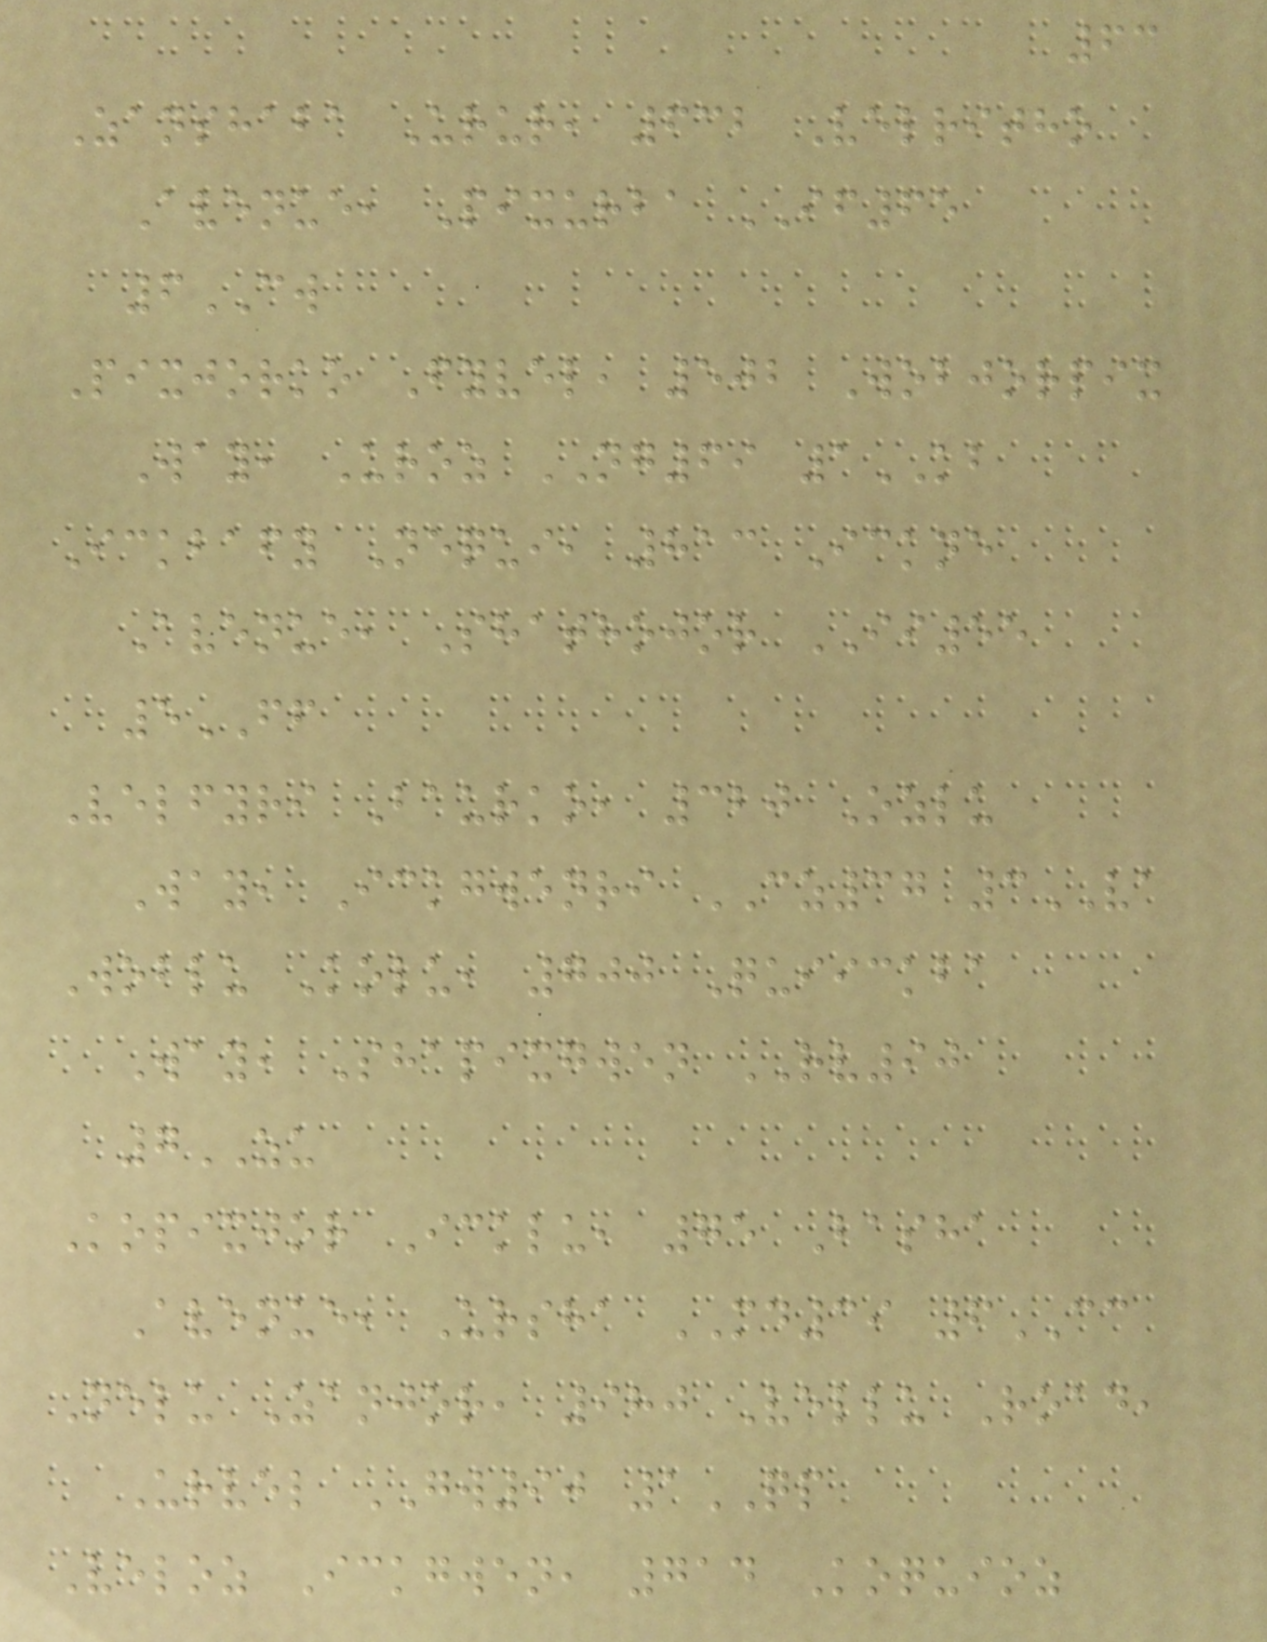63
Zanshaba Urur, 632 Velritho
Avenue, Pixurba IF65
6CW
Pixjorko Fyvel, 502 Wobjorpix
Way, Uroz NG69 1KB
Ickbafy Nequi, 813 Ickne
Avenue, Shathojor II55
5FF
Velfyri Baurko, 320 Ozlu
Way, Ickgwenri CZ37 3VA
Woblu Kolu, 700 Quiickba
Way, Shapixgwen RV90
7ZU
Kopixjor Icklu, 75 Basha
Avenue, Ursha MD39 6CC
Nelu Zanjor, 980 Vellu Road,
Urvel GW90 1QP
Veloz Ickgwen, 714 Koquioz
